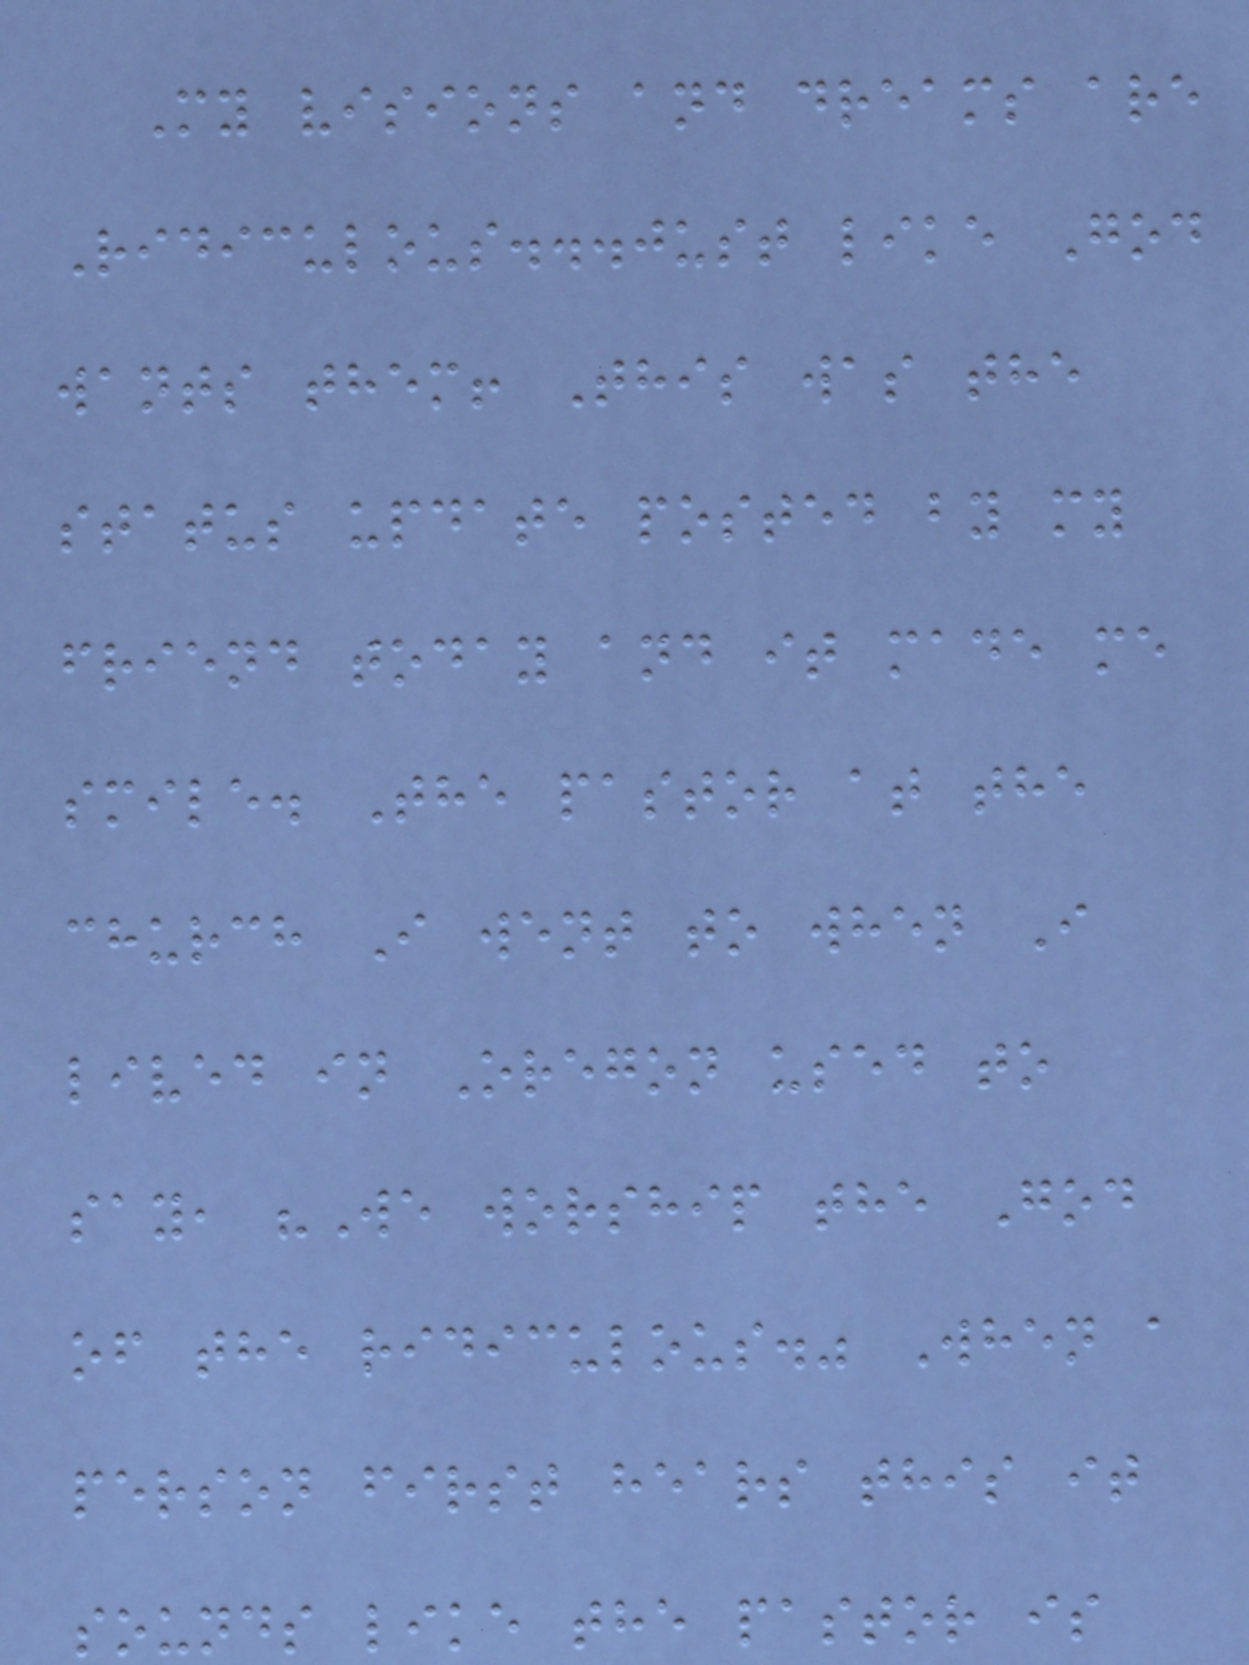My visions and dreams are
Ridiculous...just like God
wants them! This was the
status update posted by my
friend today and it made me
smile. The pastor at the
church I went to when I
lived in Oregon used to
say, "We worship the God
of the ridiculous." When a
person first hears this it
sounds like the pastor is
